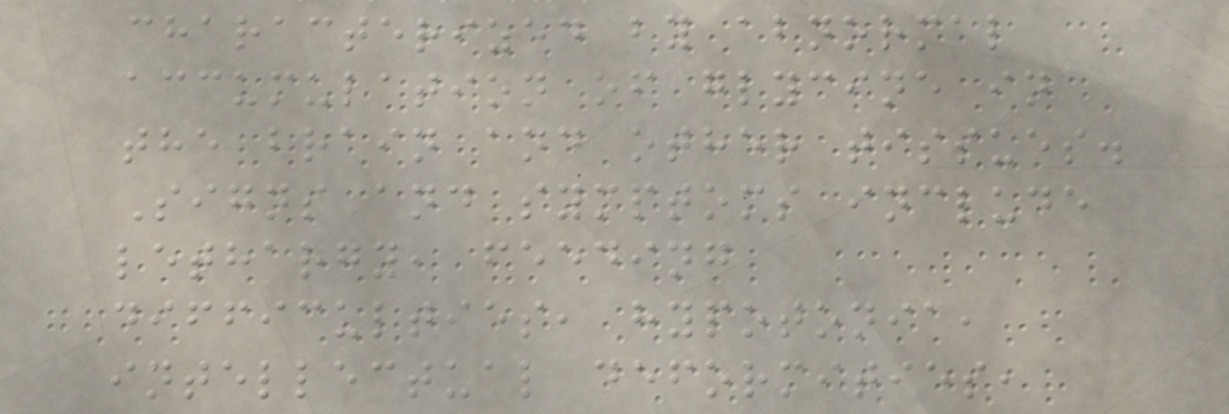characterized by abnormal
accumulation of glycine in
the brain and other tissues.
Signs and symptoms include
lethargy, feeding
difficulties, hypotonia,
intellectual deformities,
